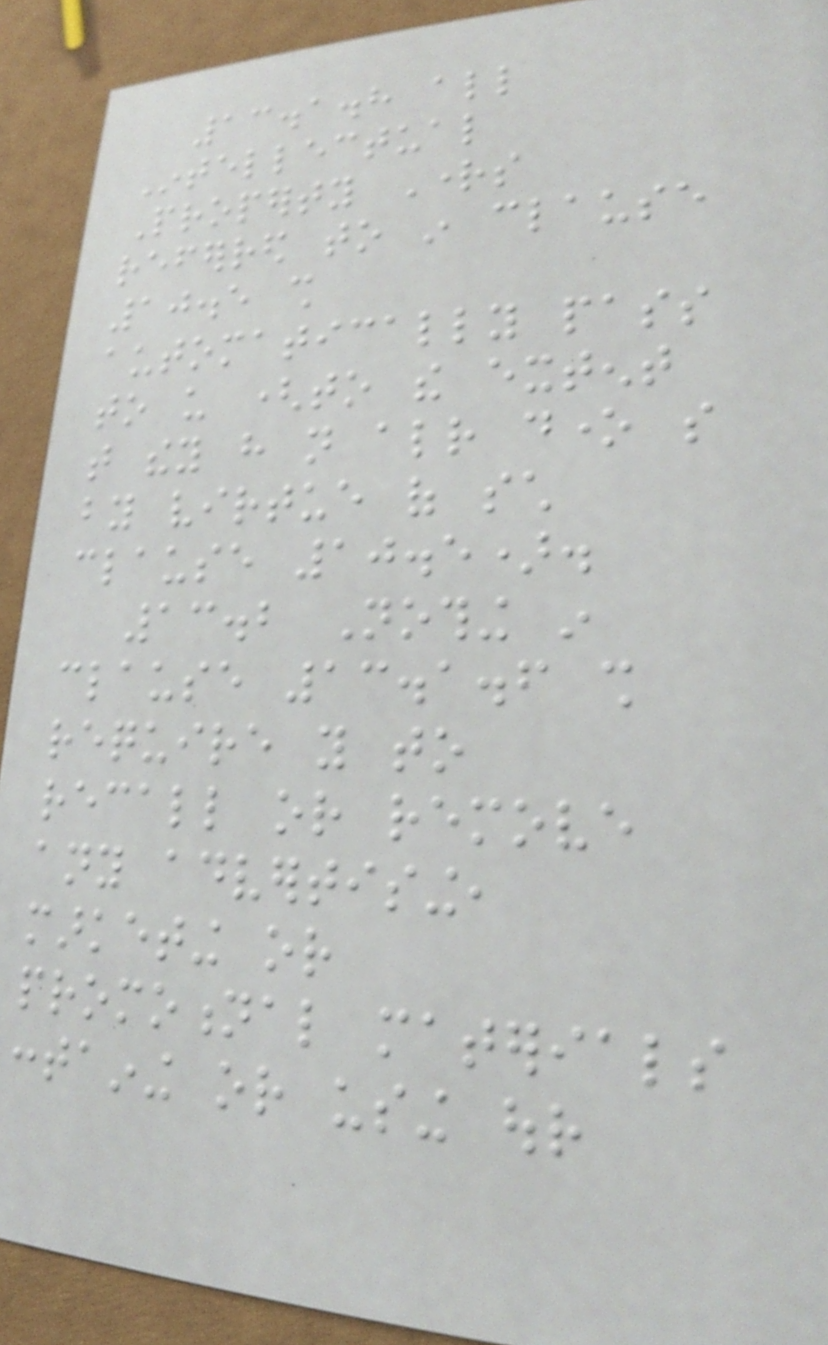13.1.8 all
Intellectual
Property Rights
referred to in clause
10.5 shall
automatically pass
to us (to the extent
that they have not already done so
by virtue of such
clause 10.5).
13.2 Nothing in
clause 13.1.6 shall
require you to
recall or remove
any advertising,
marketing or
promotional materials
containing or using our
